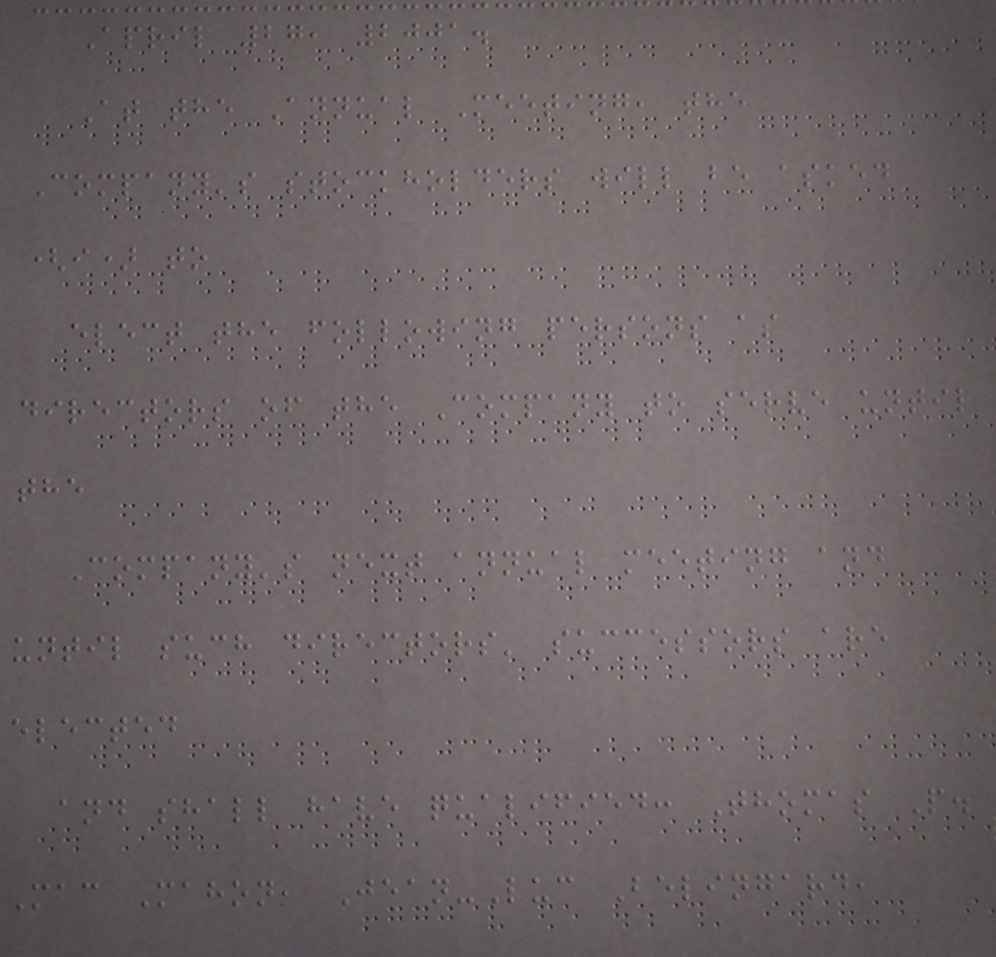April 27, 2001.
At the Annual Meeting, the
Company's stockholders will be asked
(i) to
elect the following persons as
directors of the Company to serve until
the
Company's next annual meeting and
until such directors' successors are
elected
and shall have qualified: Thomas P.
Mac Mahon, Jean-Luc Belingard,
